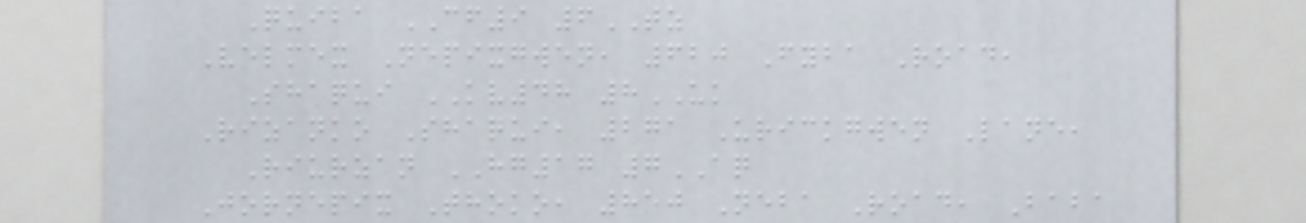Quiba CF9 6TZ
Velmex Nepixgwen, 620 Fyba Road,
Shaqui KV48 8UK
Rizanko Shaqui, 271 Urickgwen Lane,
Riurzan HG17 7AQ
Jornepix Thoko, 850 Neba Road, Baba
